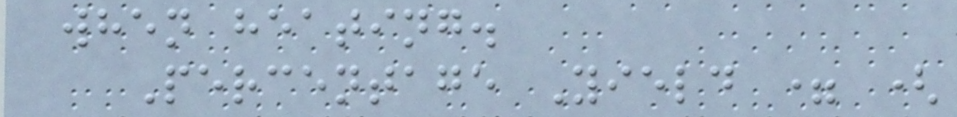when heating.
Percentage Yield = (
